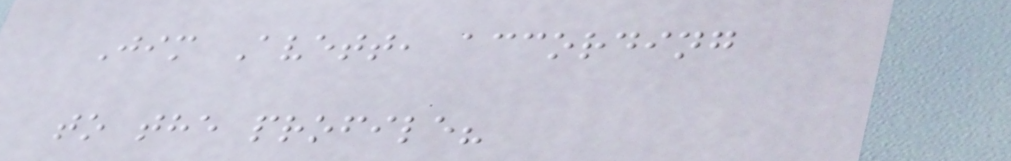Jim Avett, according
to the profile?
